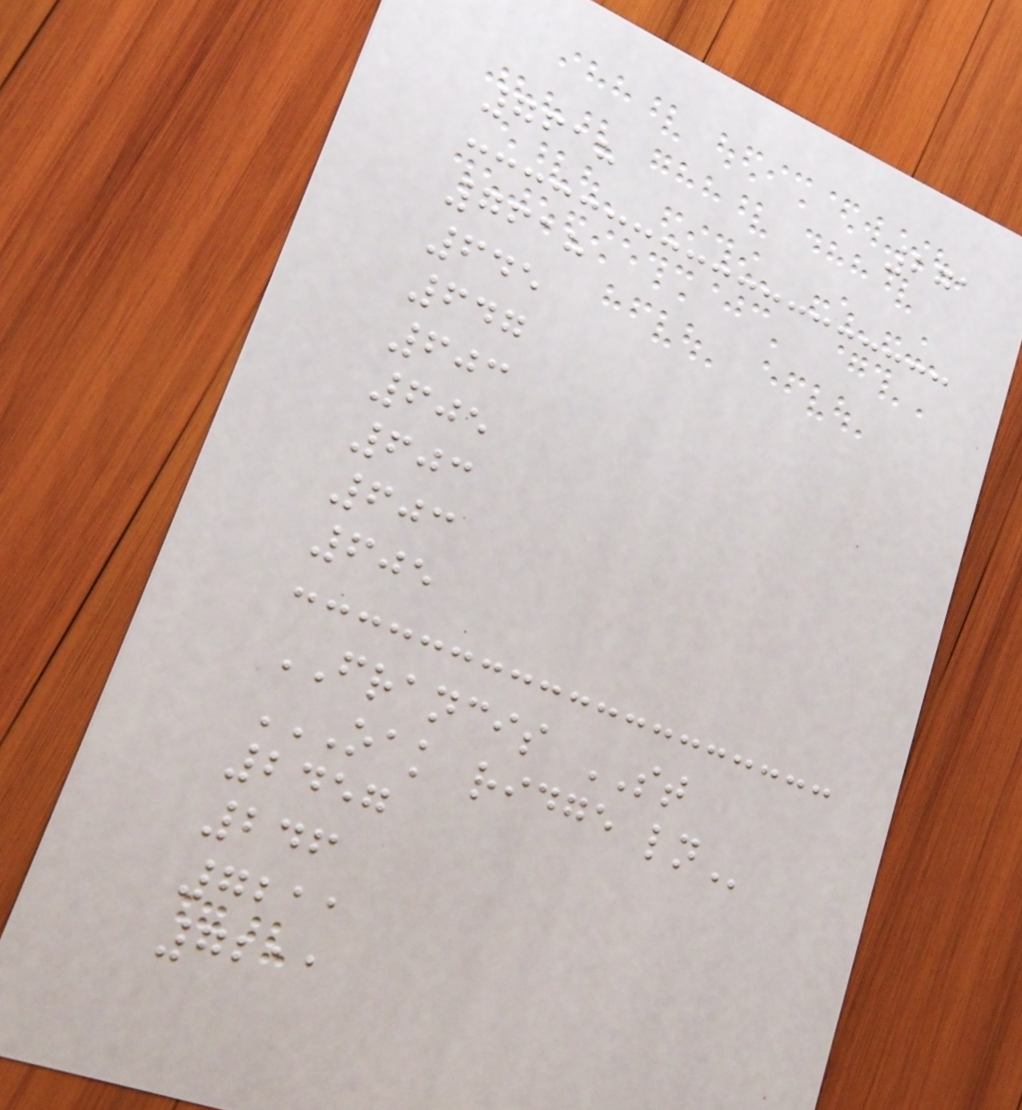271
7618
7618
645
647
603
605
603
603
605
FRANCIS ST
OAK RIDGE LN
2457
246
7211
7211
